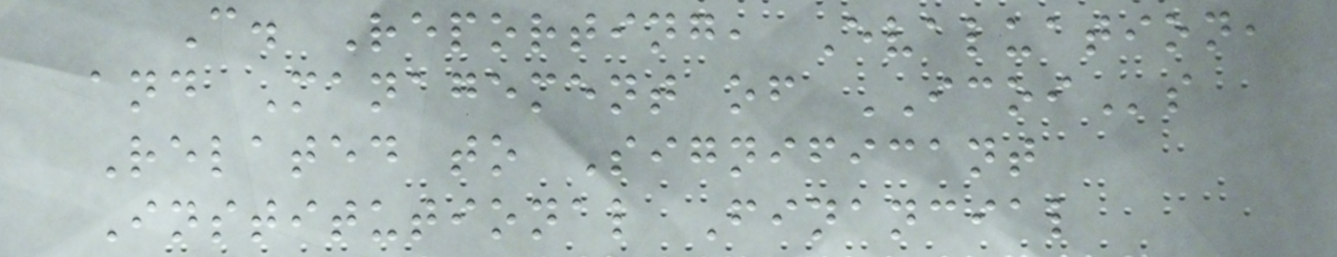C. Reporting, Evaluation,
and Management of ICOIs
Related to Significant
Institutional Financial
